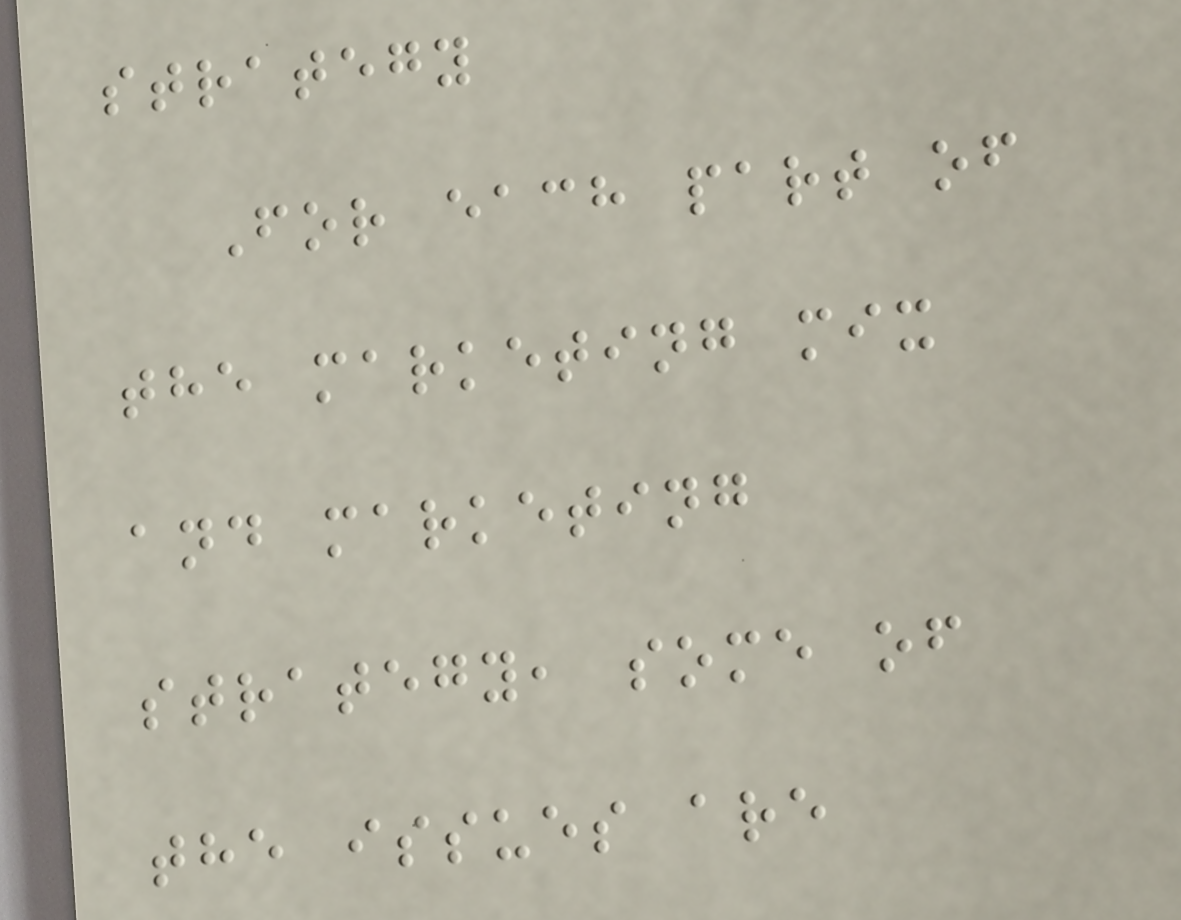strategy
For each part of
the marketing mix
and marketing
strategy, some of
the issues are
